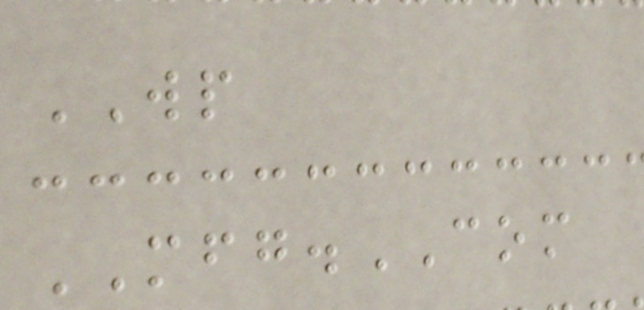WP
MFG.COM
